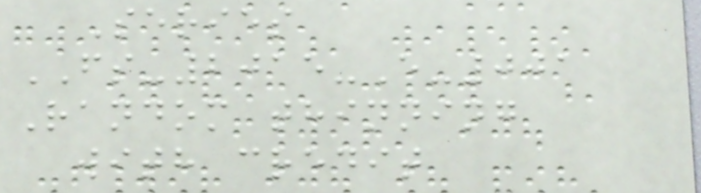Series
FS-2015-E-001
Random thinning
with credit
